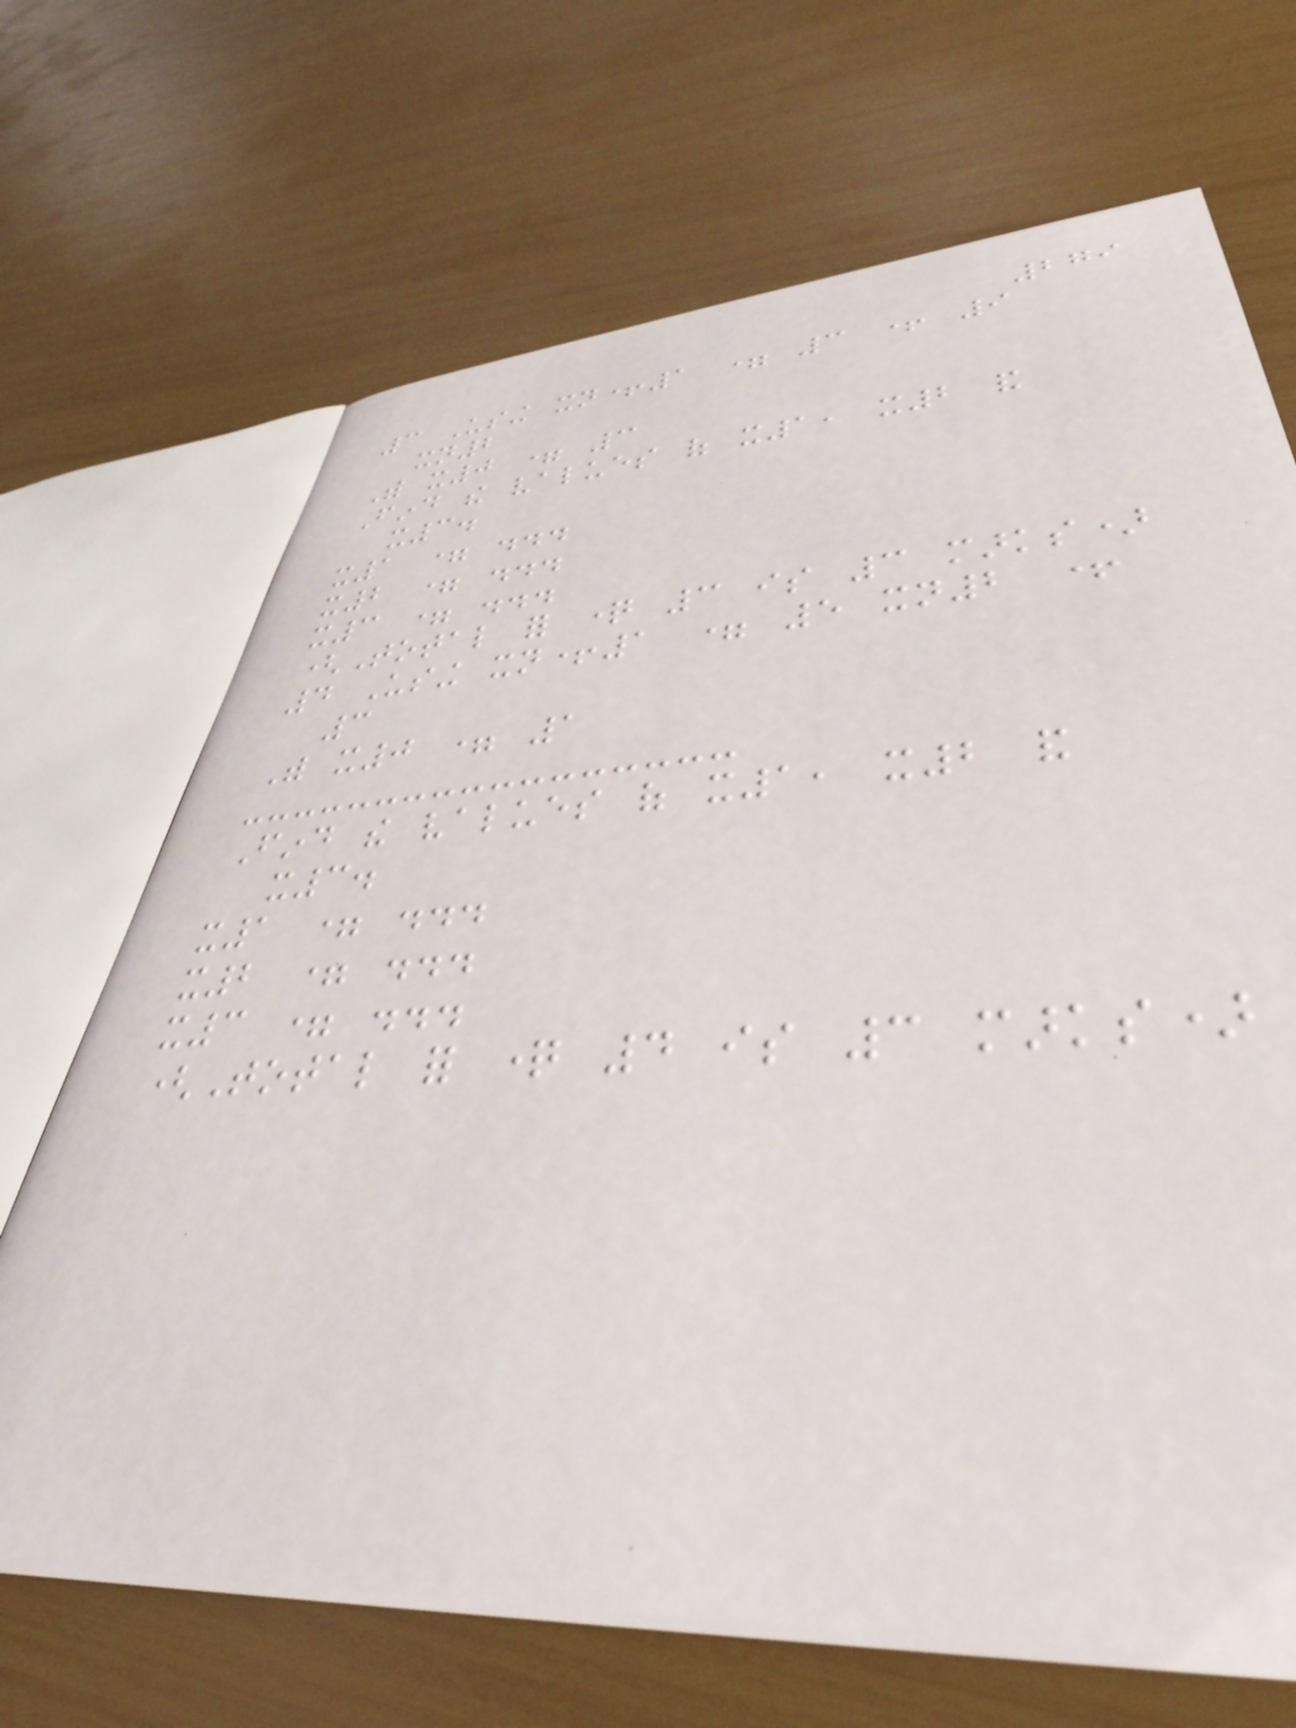279
3 Using xn+1 = 3 + 9
xn2
With x0 = 3
Find the values of x1, x2 and
x3.
x1 = ...
x2 = ...
x3 = ...
(Total for question 3 is 3 marks)
4 Using xn+1 = 5 xn2 +
3
With x0 = 1
Find the values of x1, x2 and
x3.
x1 = ...
x2 = ...
x3 = ...
(Total for question 4 is 3 marks)
